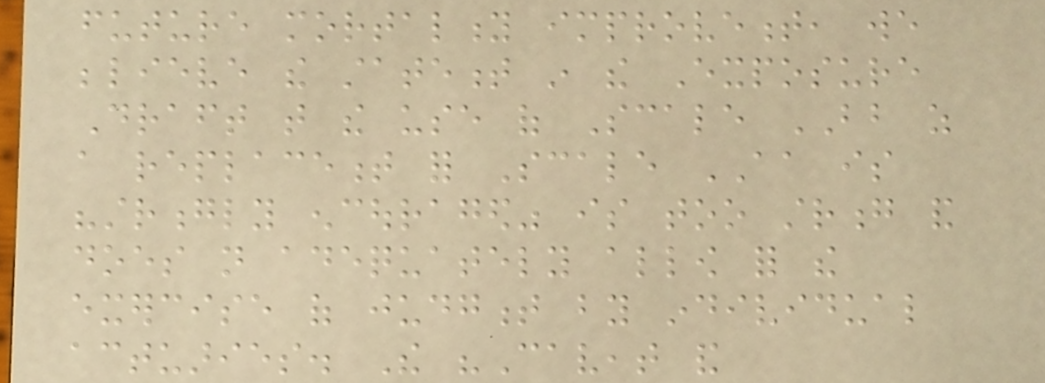future mortality improvement, we
believe the statement in the Exposure
Draft that the use of Scale BB as
a replacement for Scale AA is
"strongly encouraged" is too strong and
does not adequately allow for the
exercise of judgment by individual
actuaries. The "Caveat and
